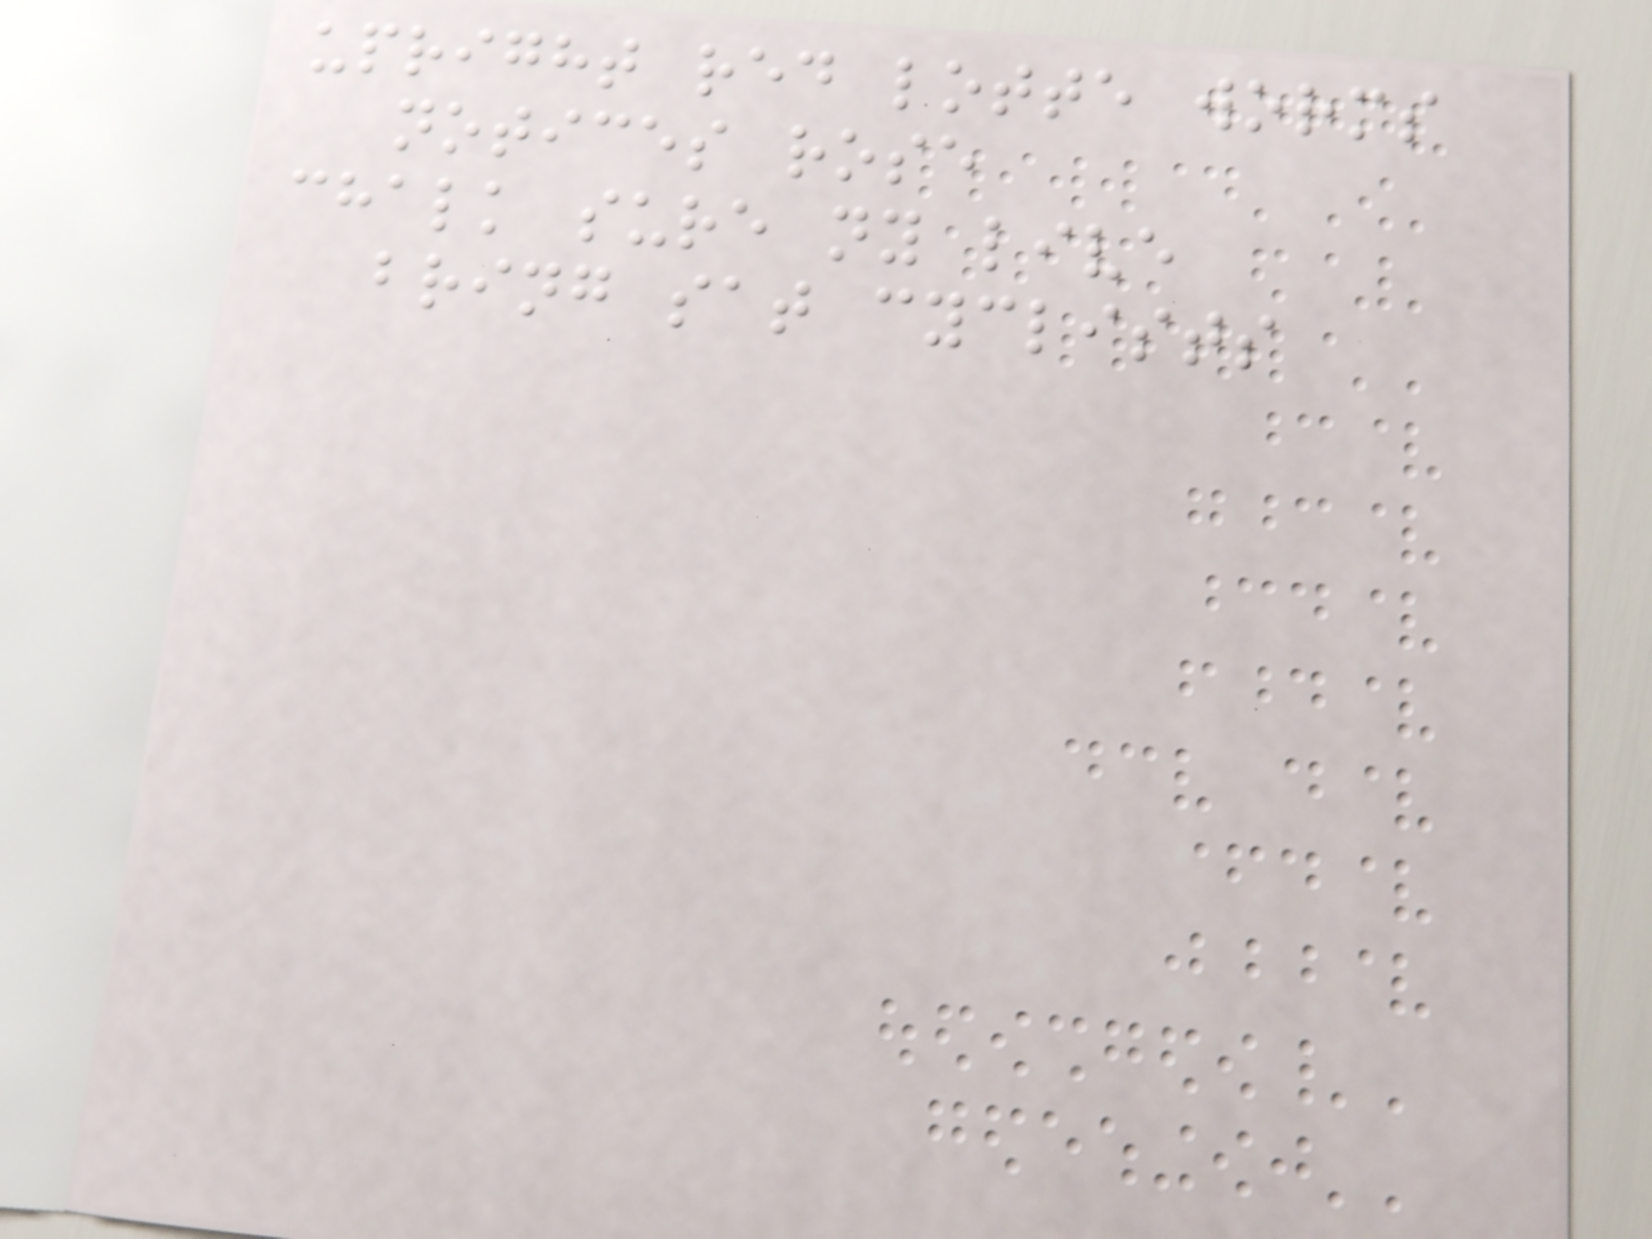upright red lotte worms
notices rose
chalk sure ny live
bring sat cyclists
